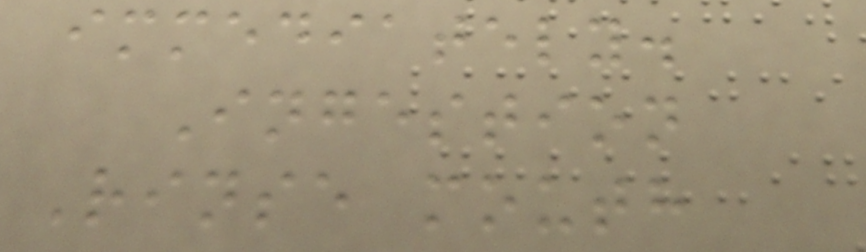immediately.
Ingestion
Rinse mouth
